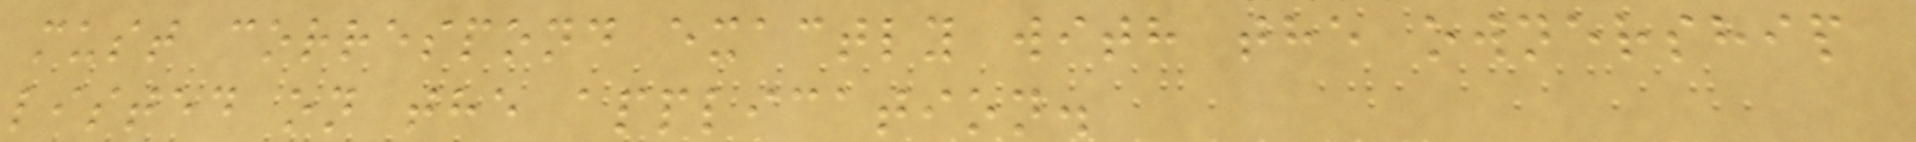must correspond exactly with the ownership
listed on the application.
